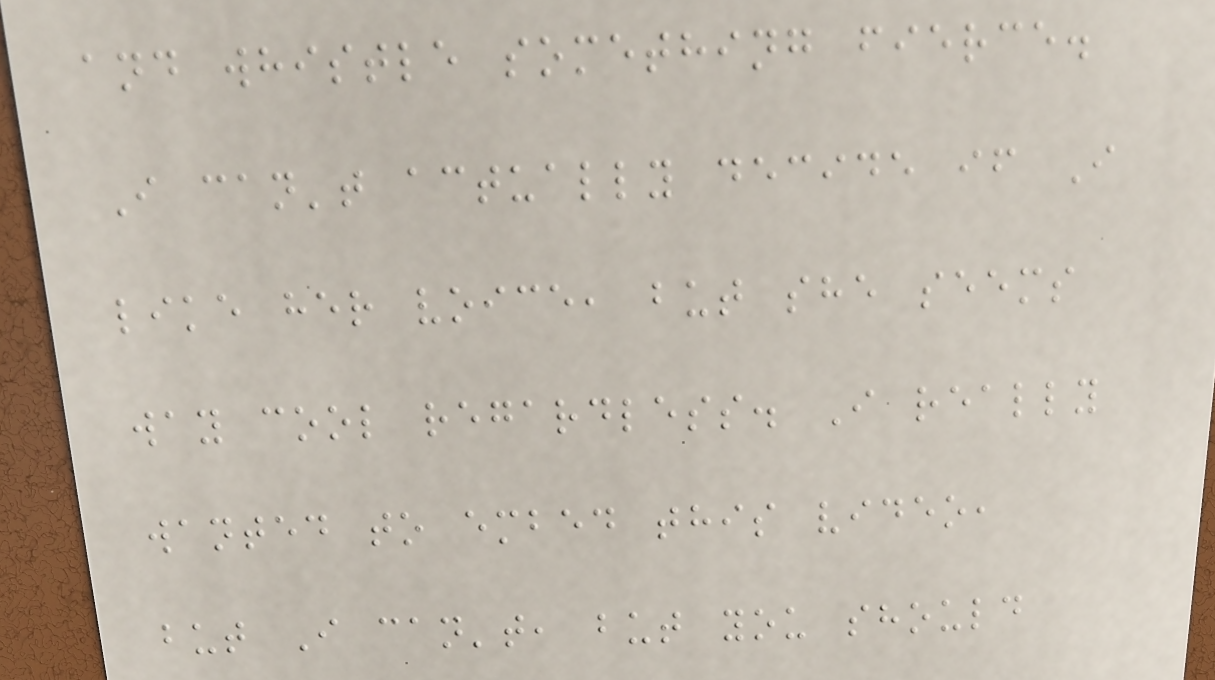and whistle something fierce.
I can't actually decide if I
like her voice, but she seems
way cool regardless. I really
wanted to embed this video,
but I can't, but you should
